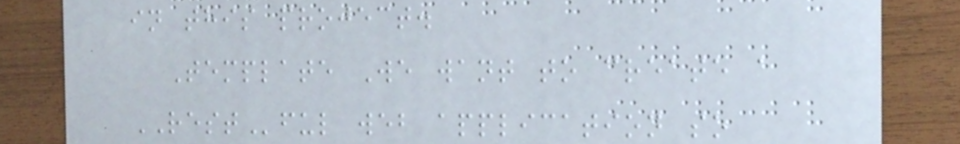in this project.
Template We want to create a
RESTful web application so
